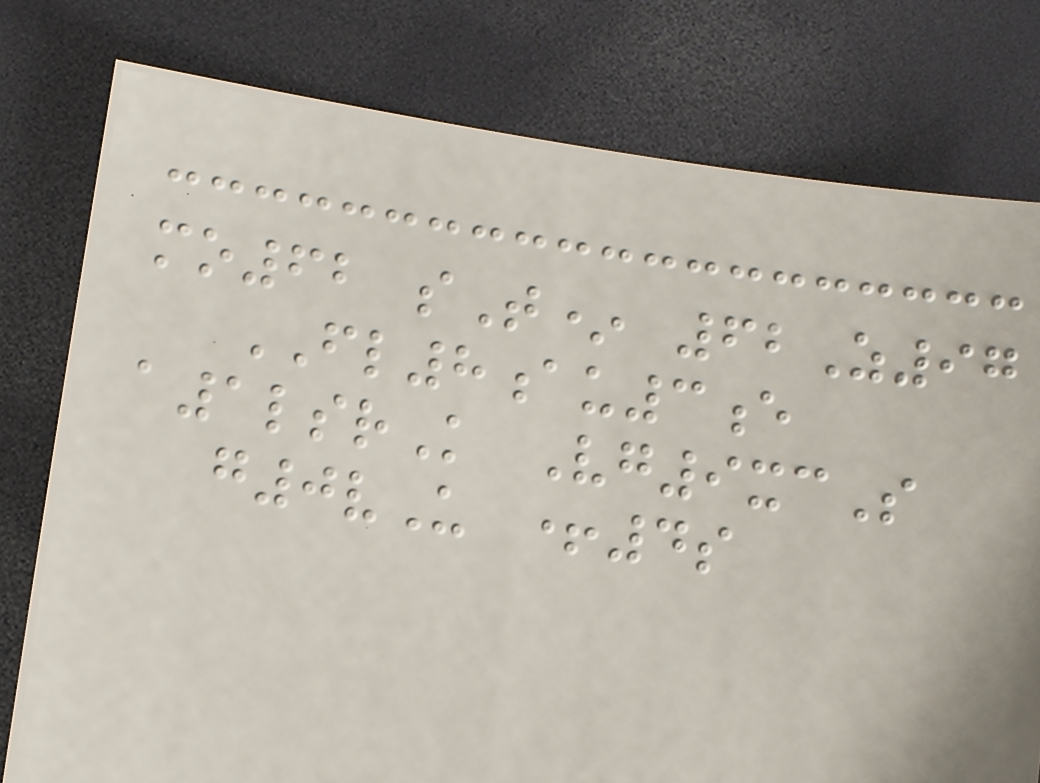mo62 sT* 62Z97
FL8au3e
a1lsrK Vg9xcS
g0vU +4s
